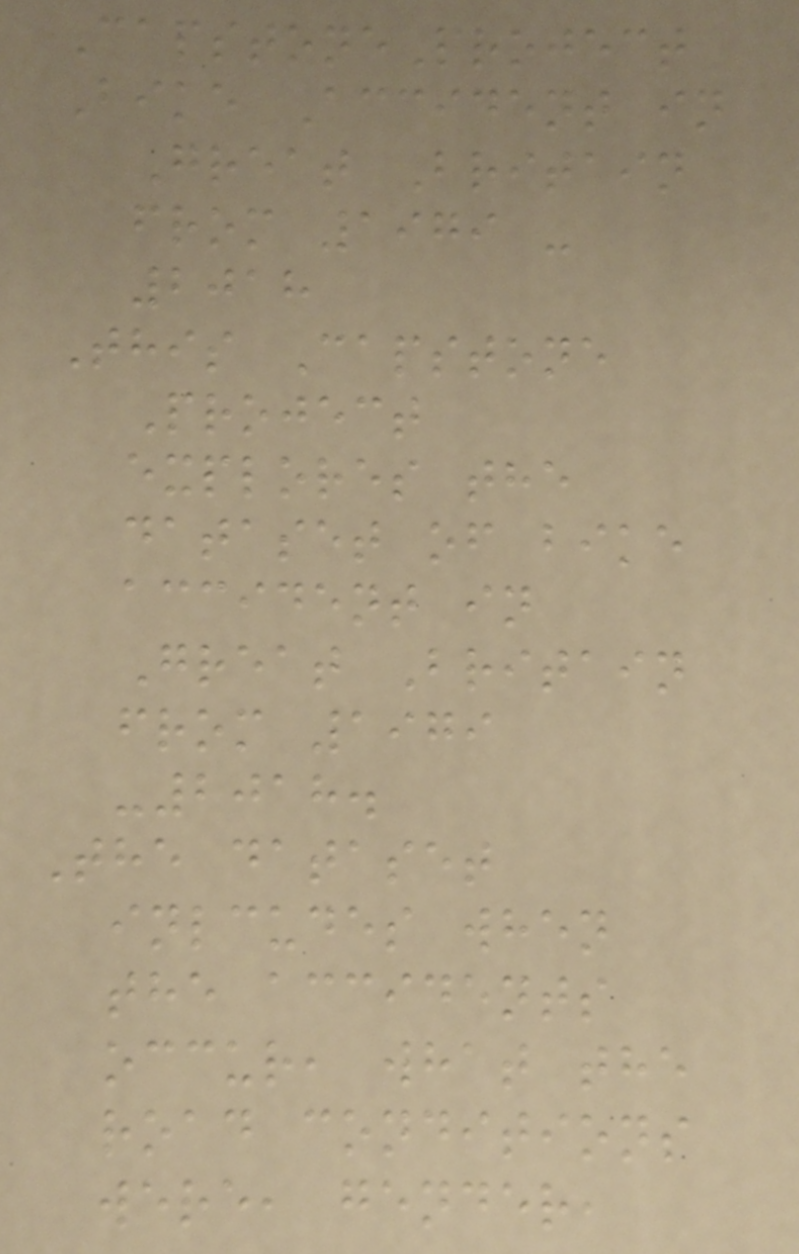CapstoneProject
Bike Accident in
Great Britain
from 1979 -
2018
This Capstone
Project
explores the
dataset of bike
accident in
Great Britain
from 1979
-2018.
The dataset
inlcudes when
the accidents
occur, what the
road conditions
were, gender,
